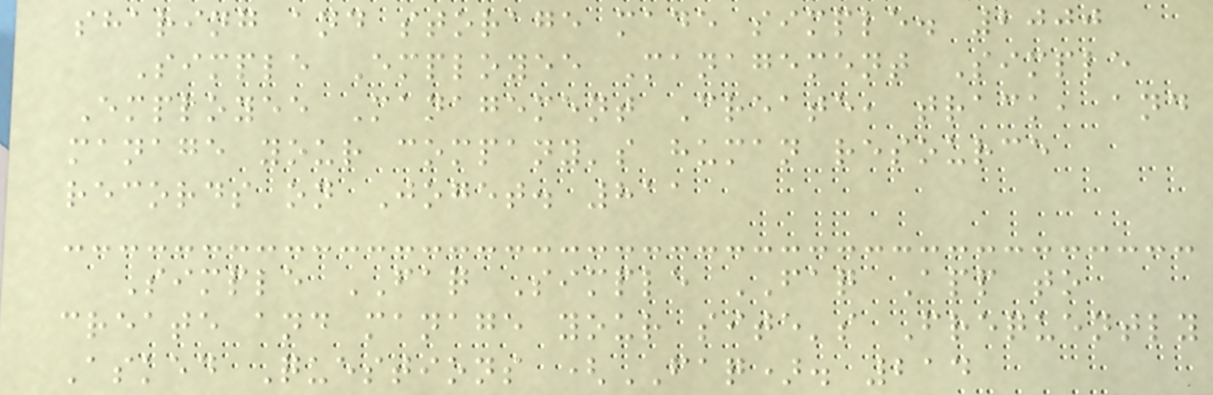sharing and storage made simple. 2000
Simple Employee Management Simple
Employee Management Create, track, and
manage your company's human resource
records on Joget. 811
Simple FAQ Simple FAQ App to
create and manage your site's Frequently
Asked Questions (FAQ). 214
